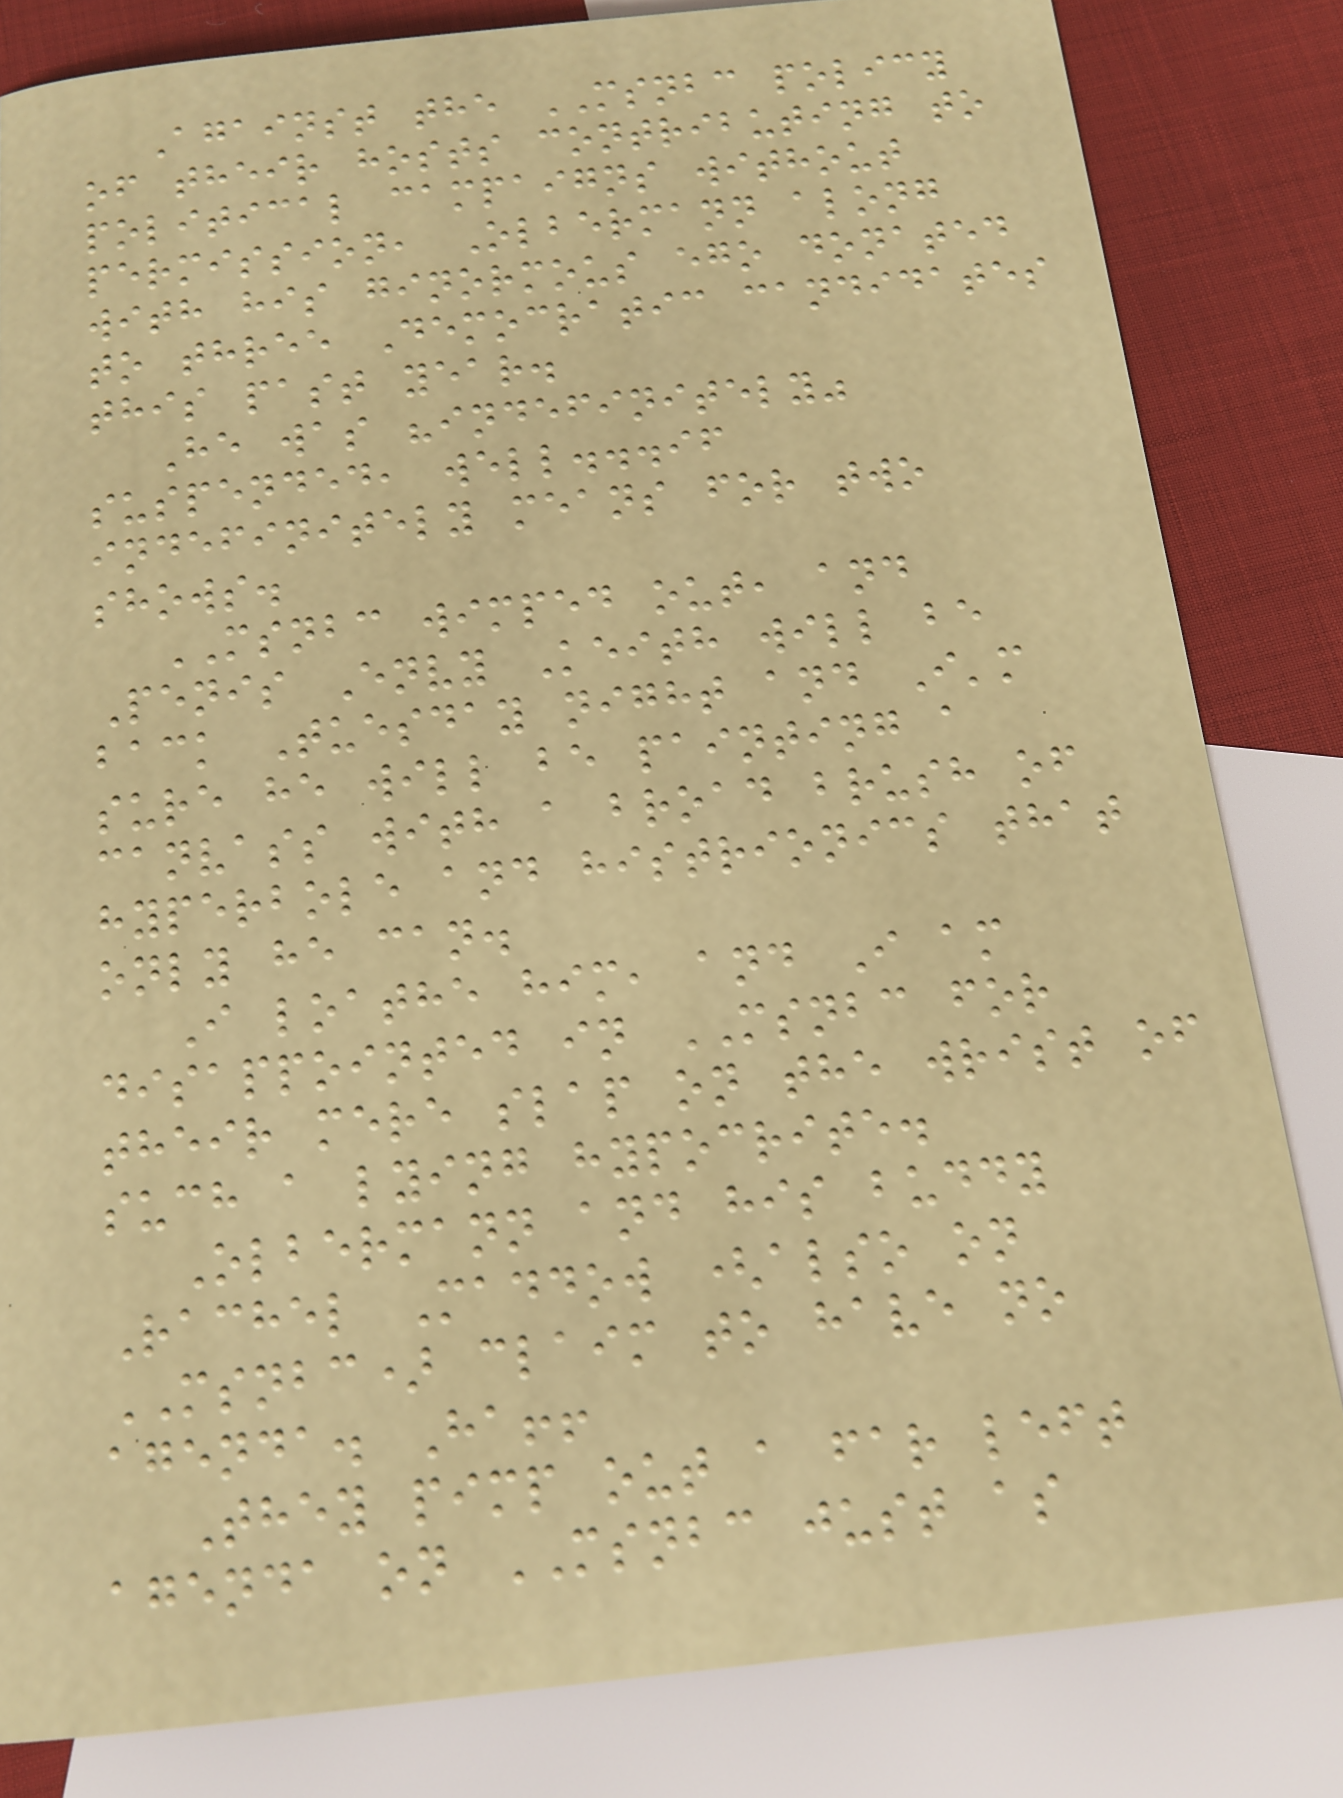Against the MSNBC policy
of their hosts contributing to
political campaigns without
permission, Olbermann along
with his ginormous ego donated
to three Democratic candidates
this past year.
He was "indefinitely"
suspended, well...if
indefinitely means for two
shows.
MSNBC wimped out, and
Penis Envy Keith will be
back Tuesday night and I'm
sure he will be painting a
canvass with a broad brush of
hyperbole and histrionics that
only he can.
I loathe him, and I am
disappointed in MSNBC for
their mere slap on the wrist of
such a lying hypocrite.
Olbermann and his buddy
Rachel Maddow (also on
MSNBC) claim to have no
agenda. Ha!!
They pimp out a far left
agenda on MSNBC just as
